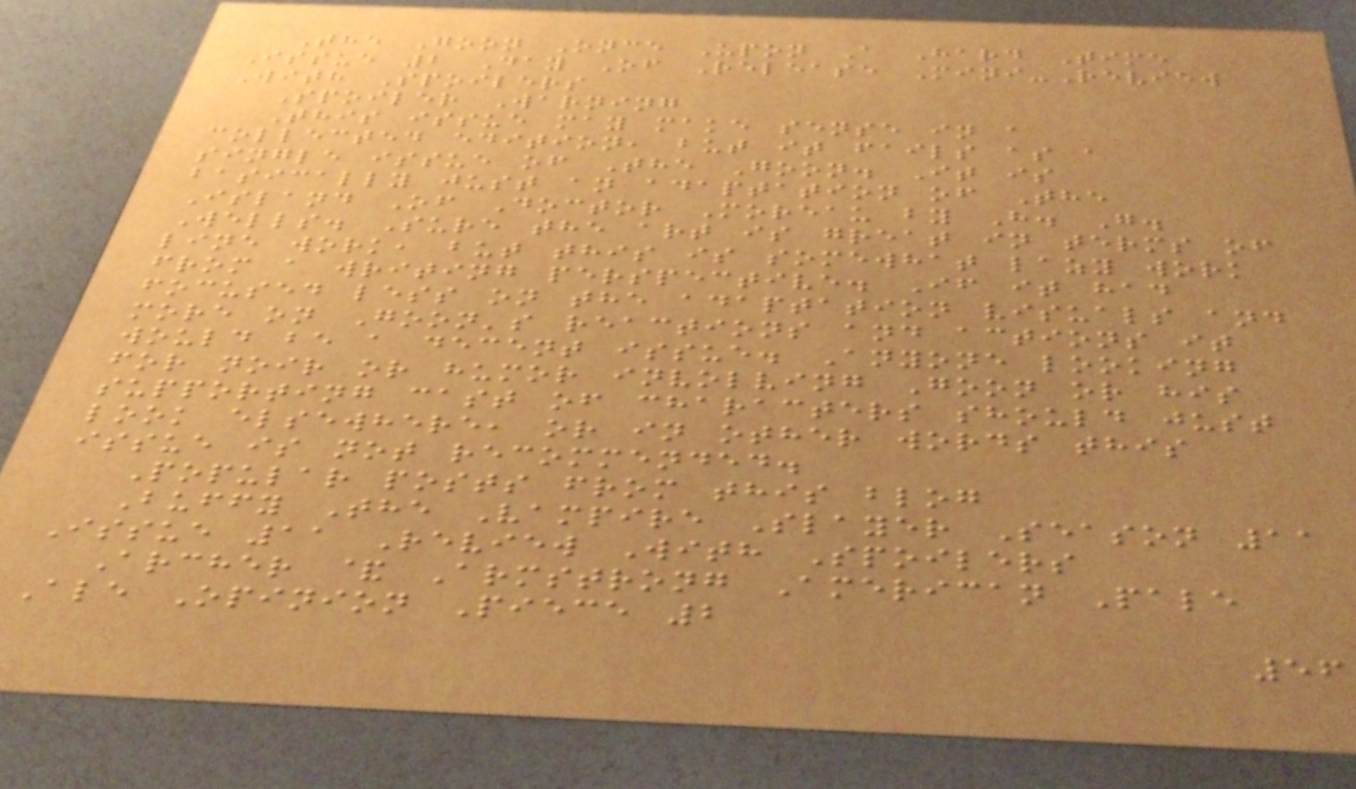The Goon Once Upon A Hard Time
Issue 2 Day Of Release Mini-Review
With Spoilers
Spoiler Warning
This issue may make sense in a
collected edition, but it fails as a
single issue of The Goon. It is
basically just an adaptation of The
Island Of Doctor Moreau by H. G.
Wells. Sure the art is great in terms of
line work, but this is somewhat lazy work
from a writing perspective. If it had
focused less on the adaptation visuals and
more on Goon's reactions and actions it
would be a decent issue. Anyone looking
for noir or humor involving Goon or his
supporting cast of characters should just
look elsewhere, or in other words this
issue is not recommended.
Popular posts from this blog
Buffy The Vampire Slayer Season 11
Issue 11 Review With Spoilers
Archer & Armstrong American Pale
Ale Opinion Piece 2
56
